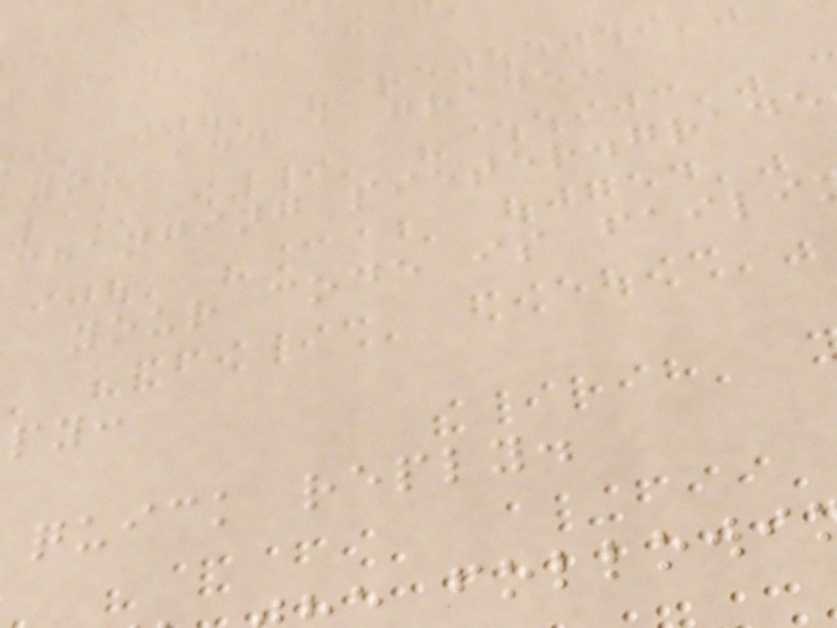you add a grade:
changing pieter.grade
your code is faili
quick reply.
